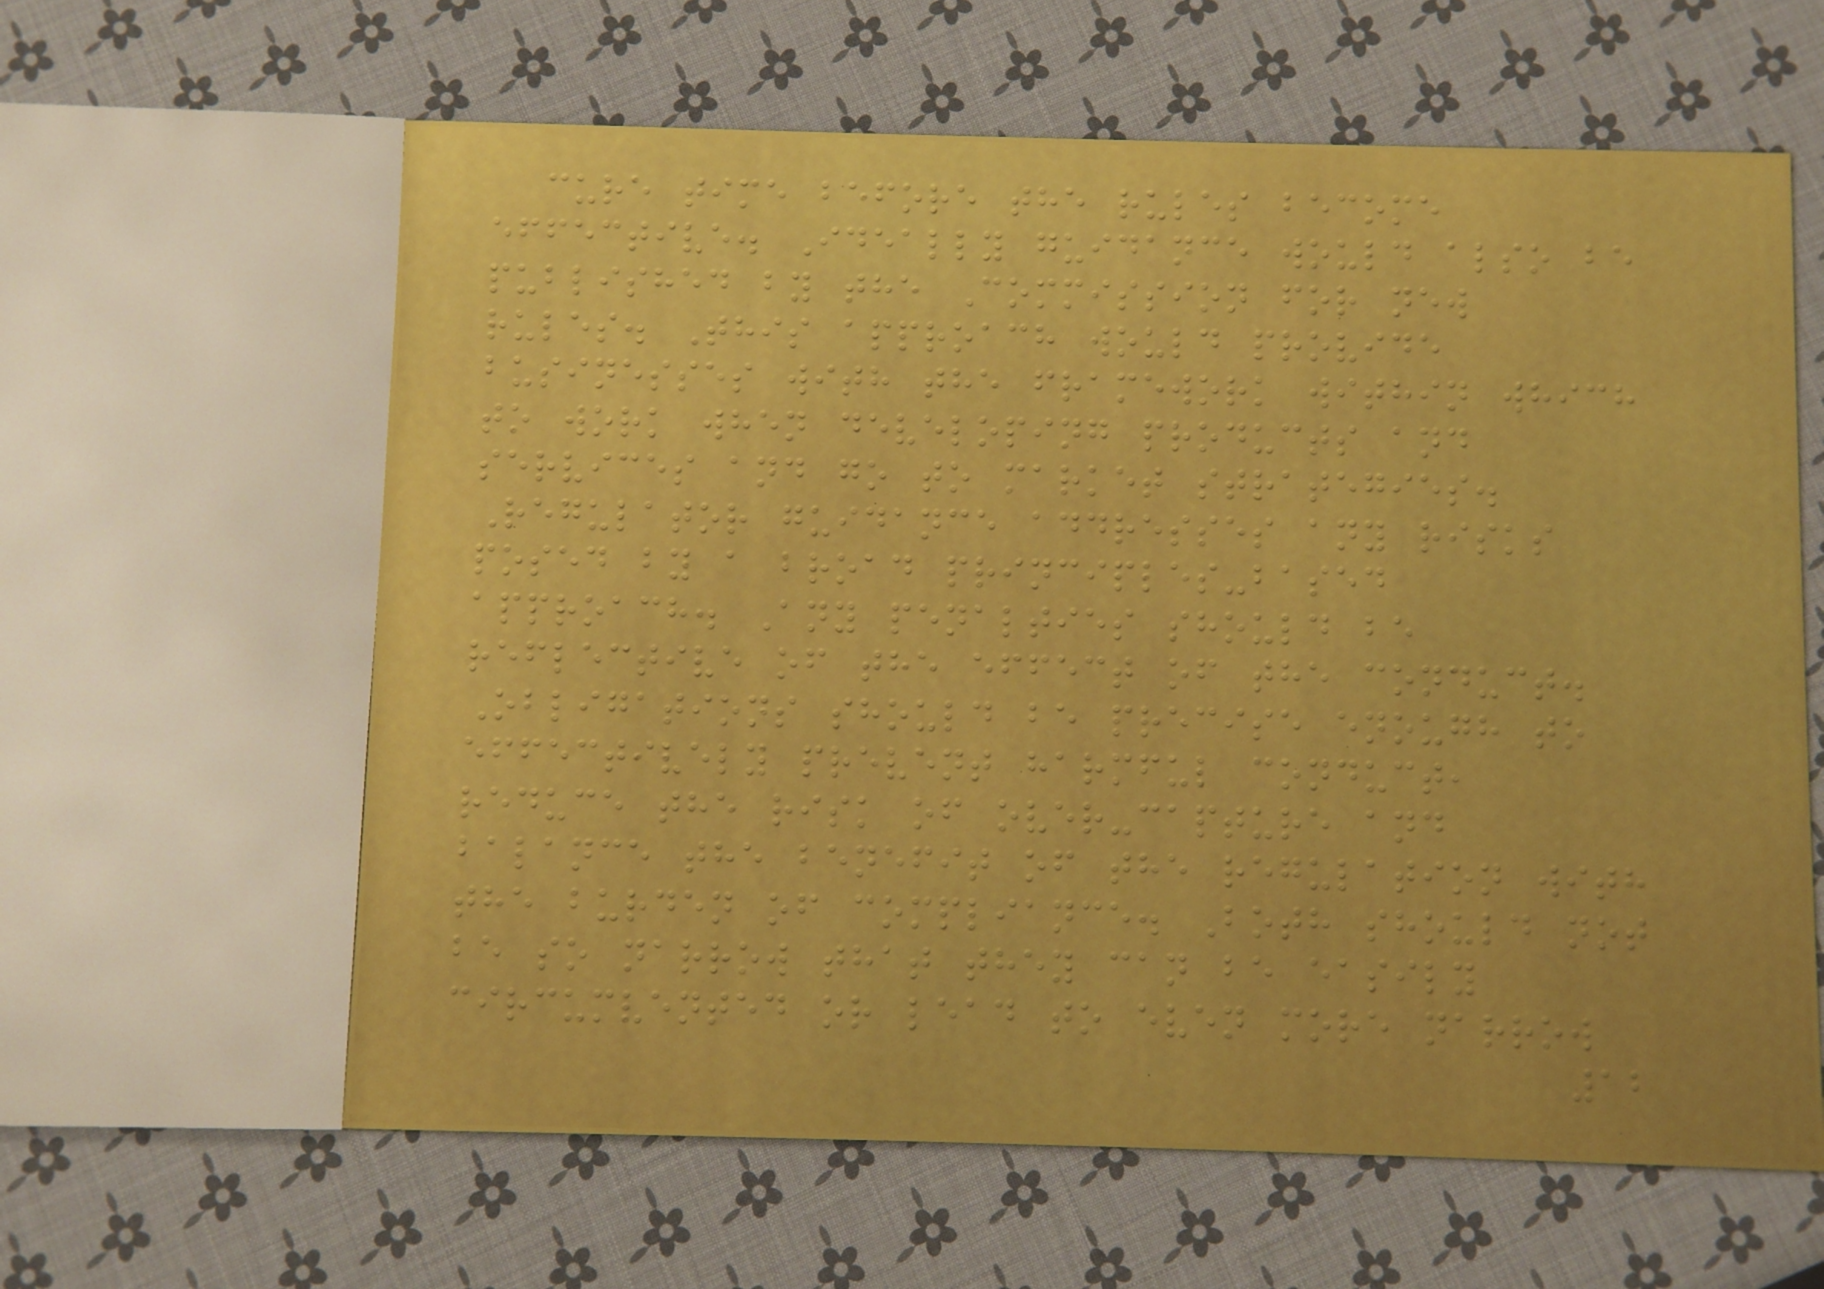cure time before the rules become
effective. Ideally guidance would also be
published by the Commission for new
rules. This approach would provide
businesses with the framework within which
to work when developing products and
services and go to market strategies.
Regulator guidance addresses any risks
posed by a broad principles-based
approach. Any penalties should be
reflective of the effect of the conduct.
Obligations should be precise enough to
effectively prevent harmful conduct,
reduce the risk of over-capture and
balance the benefit of the regulation with
the burden of compliance. Both should not
be so narrow that they can be easily
circumvented or lead to even more narrow
12
